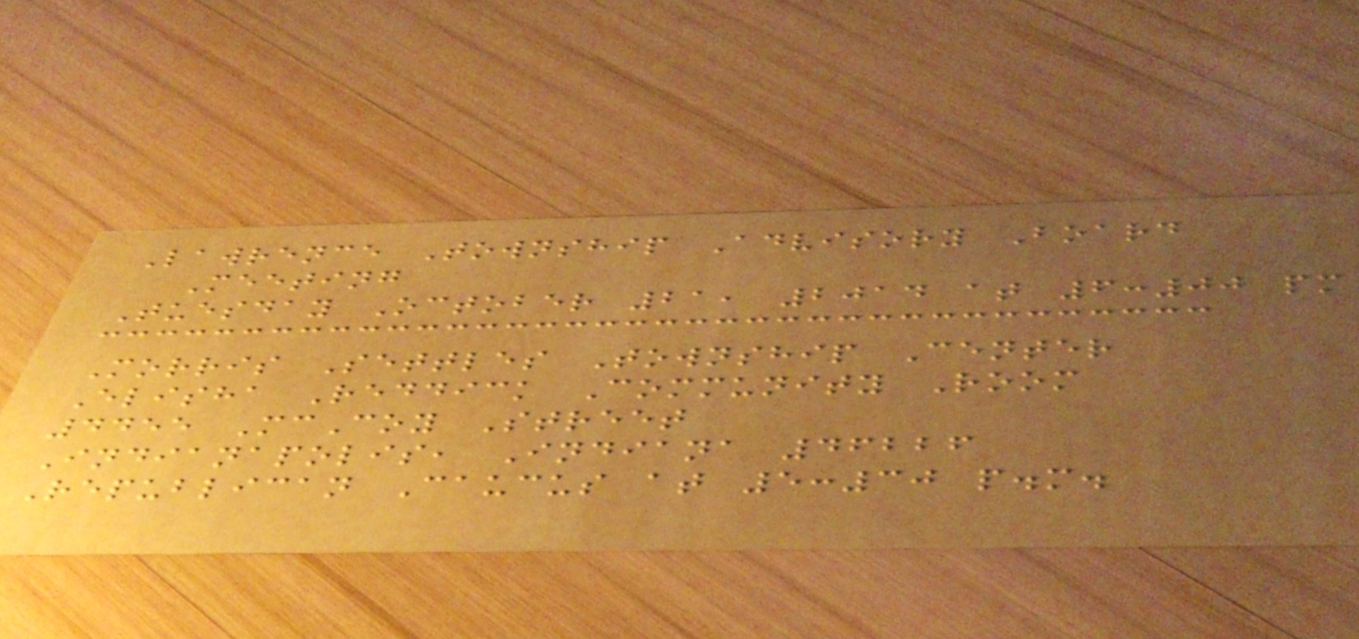Lawrence Township Advisory Board
Meeting
Tuesday October 21, 2014 at 6:00 pm
Morris Settles Township Center
Elisha Reddick Community Room
4455 McCoy Street
Indianapolis, Indiana 46226
Republican Caucus at 5:30 p.m.
